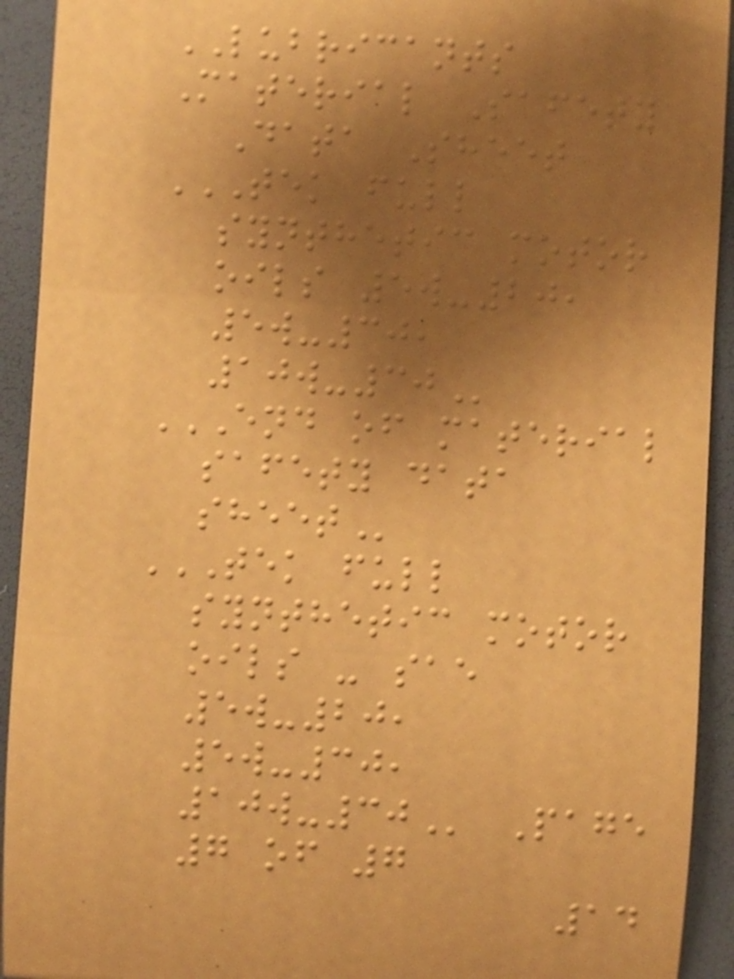LUBRICANTS
Material Safety
Data Sheet
TEK FULL
SYNTHETIC MOTOR
OILS 5W-20,
5W-30,
10W-30
END OF MATERIAL
SAFETY DATA
SHEET
TEK FULL
SYNTHETIC MOTOR
OILS - SAE
5W-20,
5W-30,
10W-30 Page
7 of 7
14
